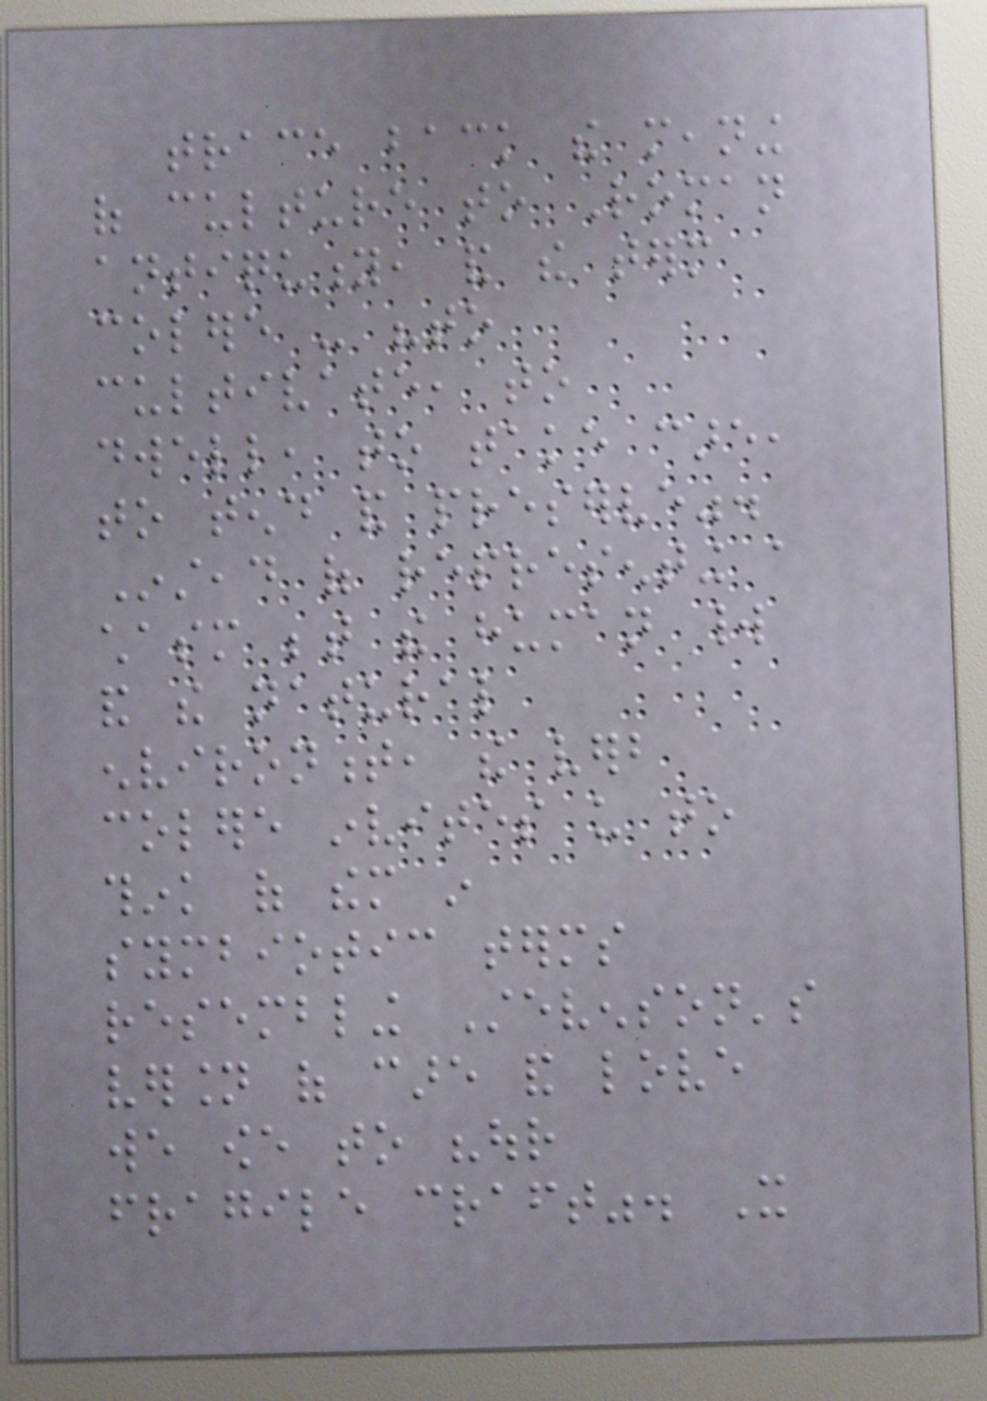trace back the meaning
of culture to Roman
antiquity, and the term
colere - "to
cultivate, to
dwell, to take care,
to tend and preserve".
Instead of representing a
chasm between the human world
and the natural
environment, the verb
colere invites us to
think of them in
symbiotic terms
resembling Stevenson's
version of care and love
we owe to "our
fragile craft". It
